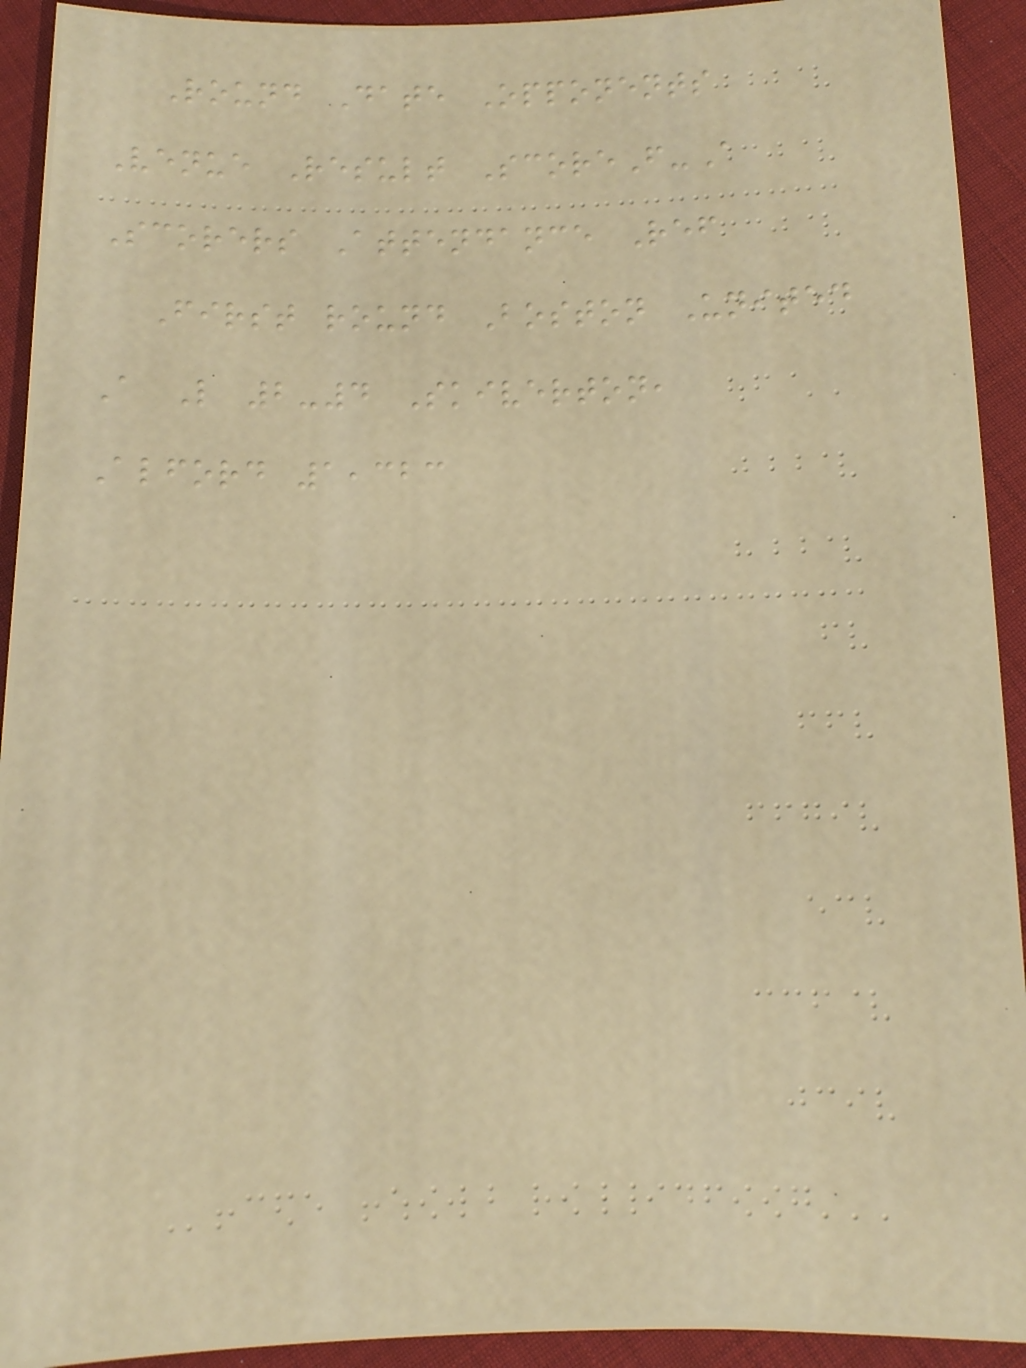Round Date Opponents
Venue Result ScoreF-A
Scorers Attendance Ref
First round Boston United
A L 2-4 Skiverton,
Alford 1,323
